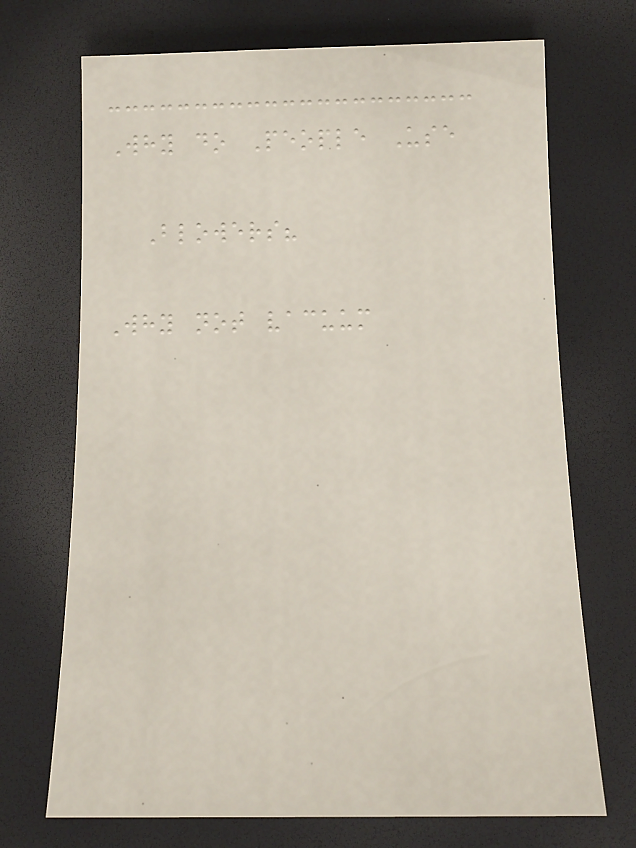Why do People Use
Blowers?
Why not vacuum
